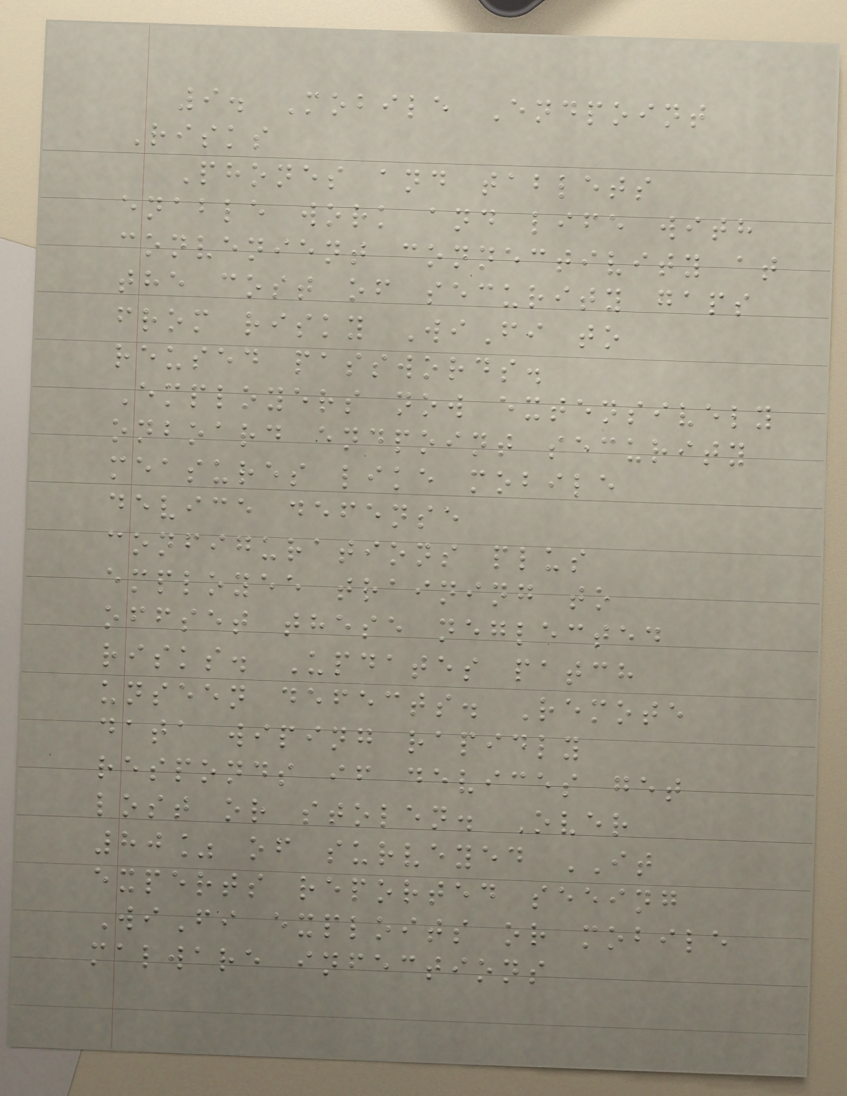9. Mobile Endpoint
Risks
Phones and tablets
enable work and life with
convenient connectivity at
the cost of security gaps
from risky WiFi to
reused passwords.
Employers now extensively
onboard endpoint security
measures like mobile
device defense
configurations plus
employee training to
offset these neglected
risks. Updates patch
unseen defects. Remote
data wiping rapidly
responds if devices get
lost or stolen. Over
80% of surveyed IT
experts reported seeing
WiFi exploits or mobile
malware infections
